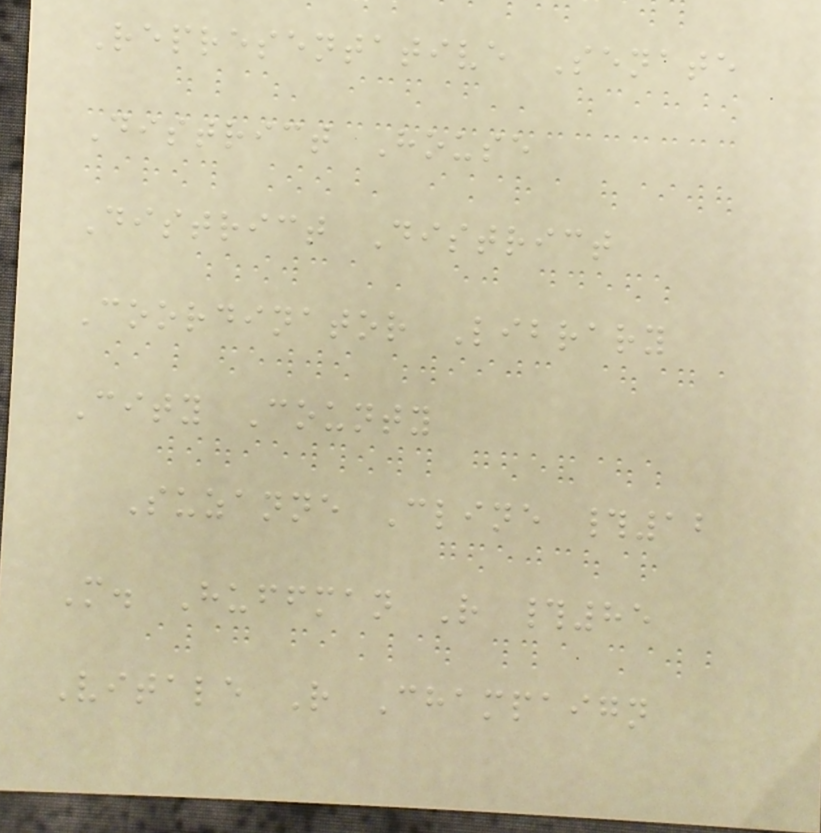Representative Senate
District House
District District
Coordinator Library
City County
Suzanne Cline #12
M. Huffman R #85
Vitale R Champaign
